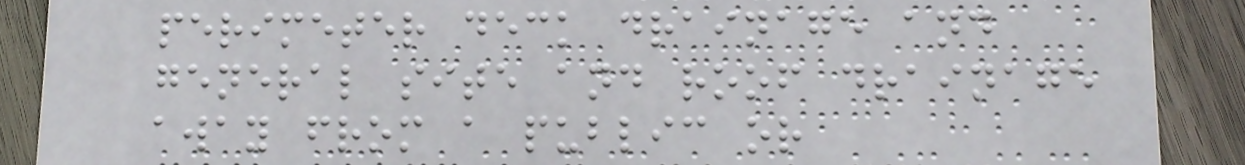perimeter deck drainage and
general site and roof drainage
away from a public or
